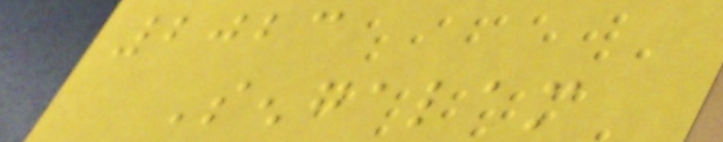2023
Sengalam
